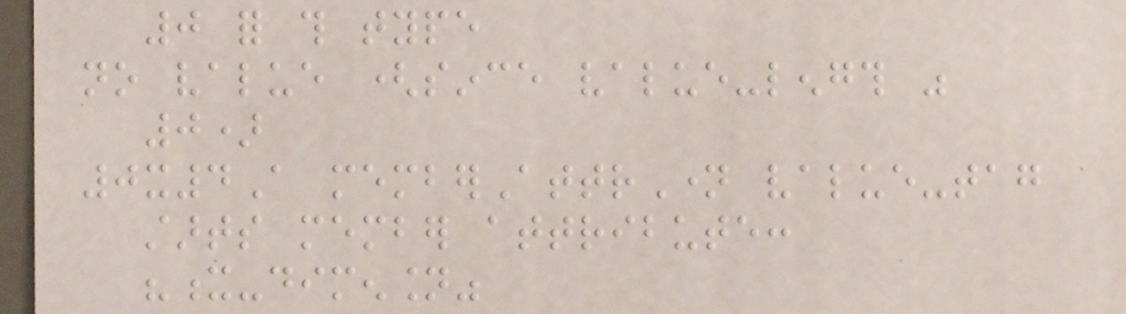0 for this type
no value (since value-length was
0)
0x4A memberAttrName value-tag
starts member attribute:
"x-dimension"
